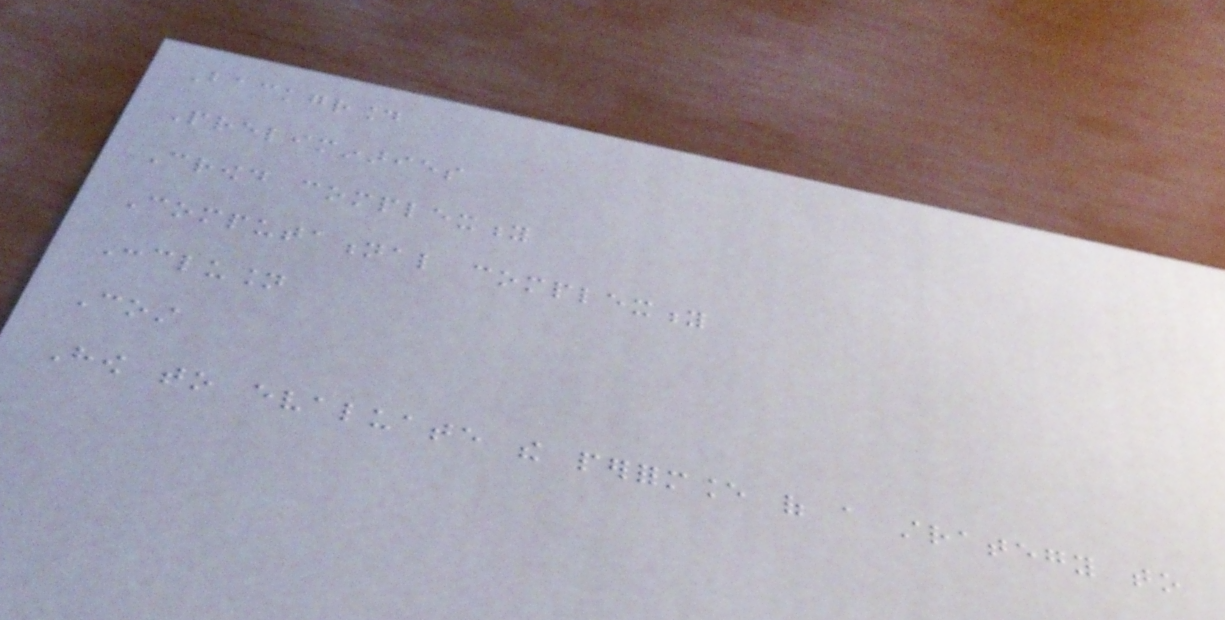Background
Preliminaries
Crowd complexity
Computational complexity
Conclusion
Cost
How to evaluate the performance of a strategy to
